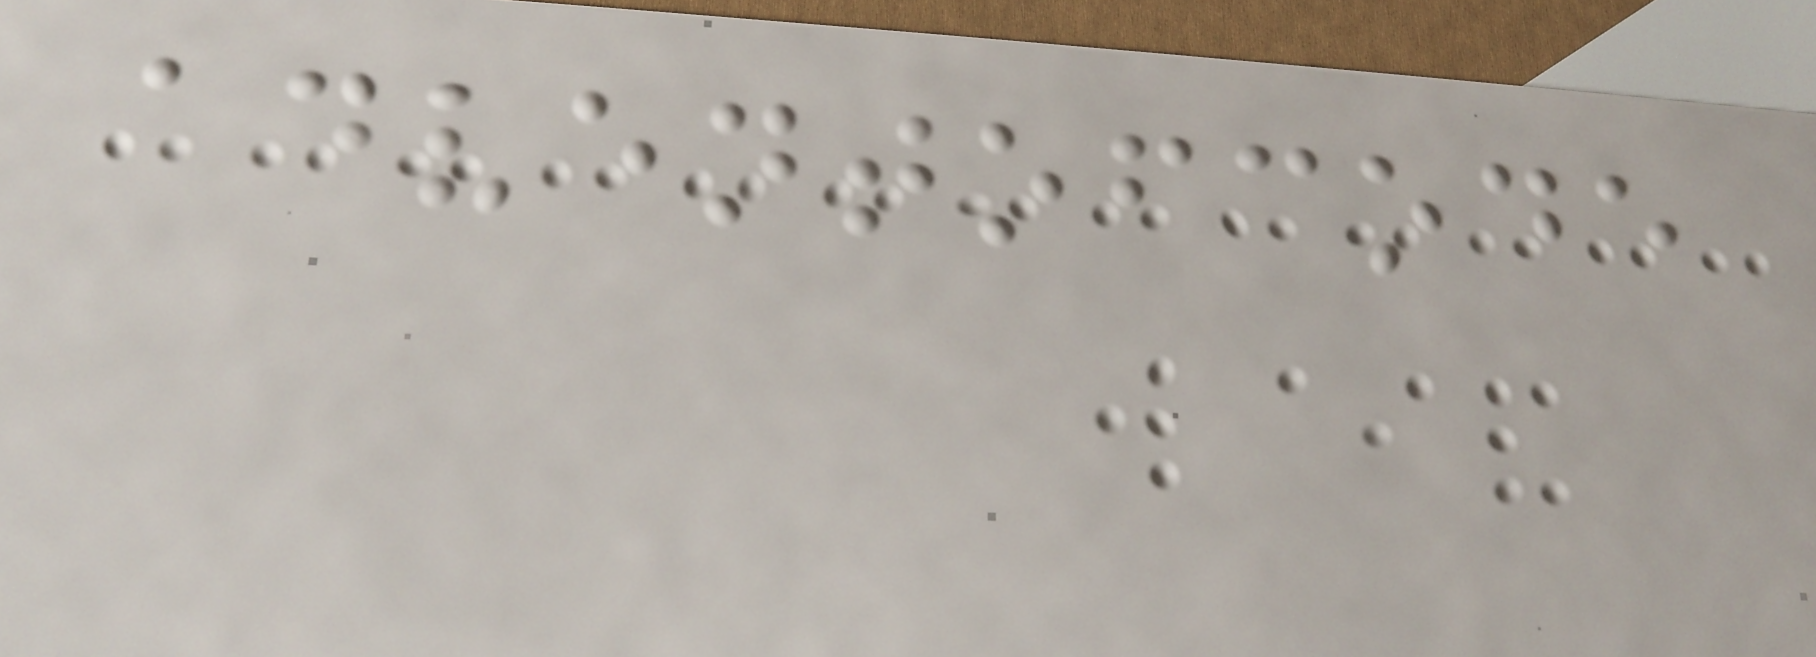adventofcode
